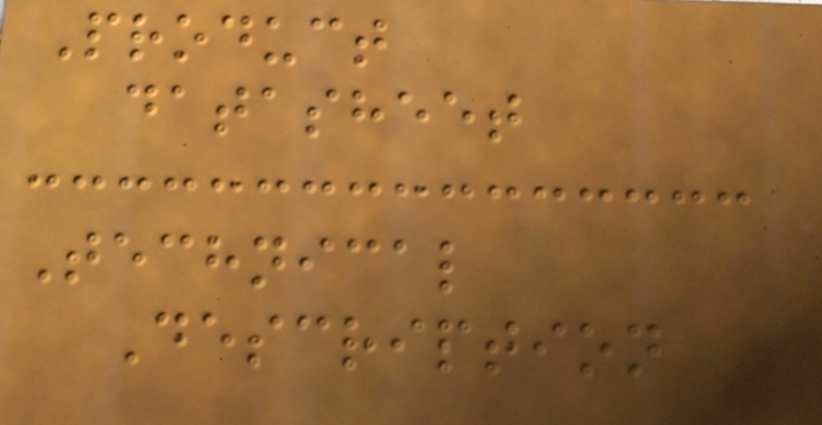Product
datasheet
Technical
Description
